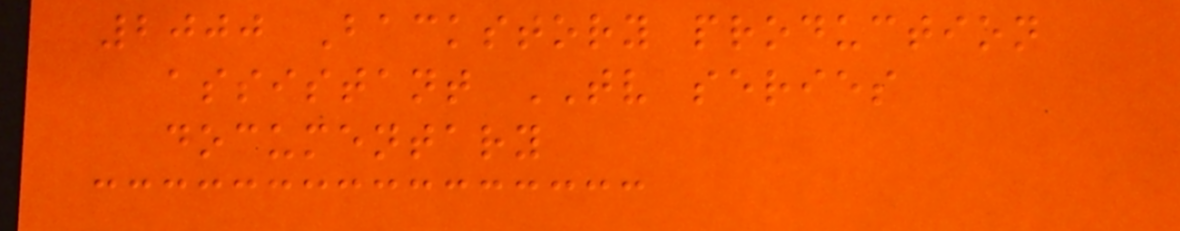2000 Backstory production
assistant TV series
documentary
